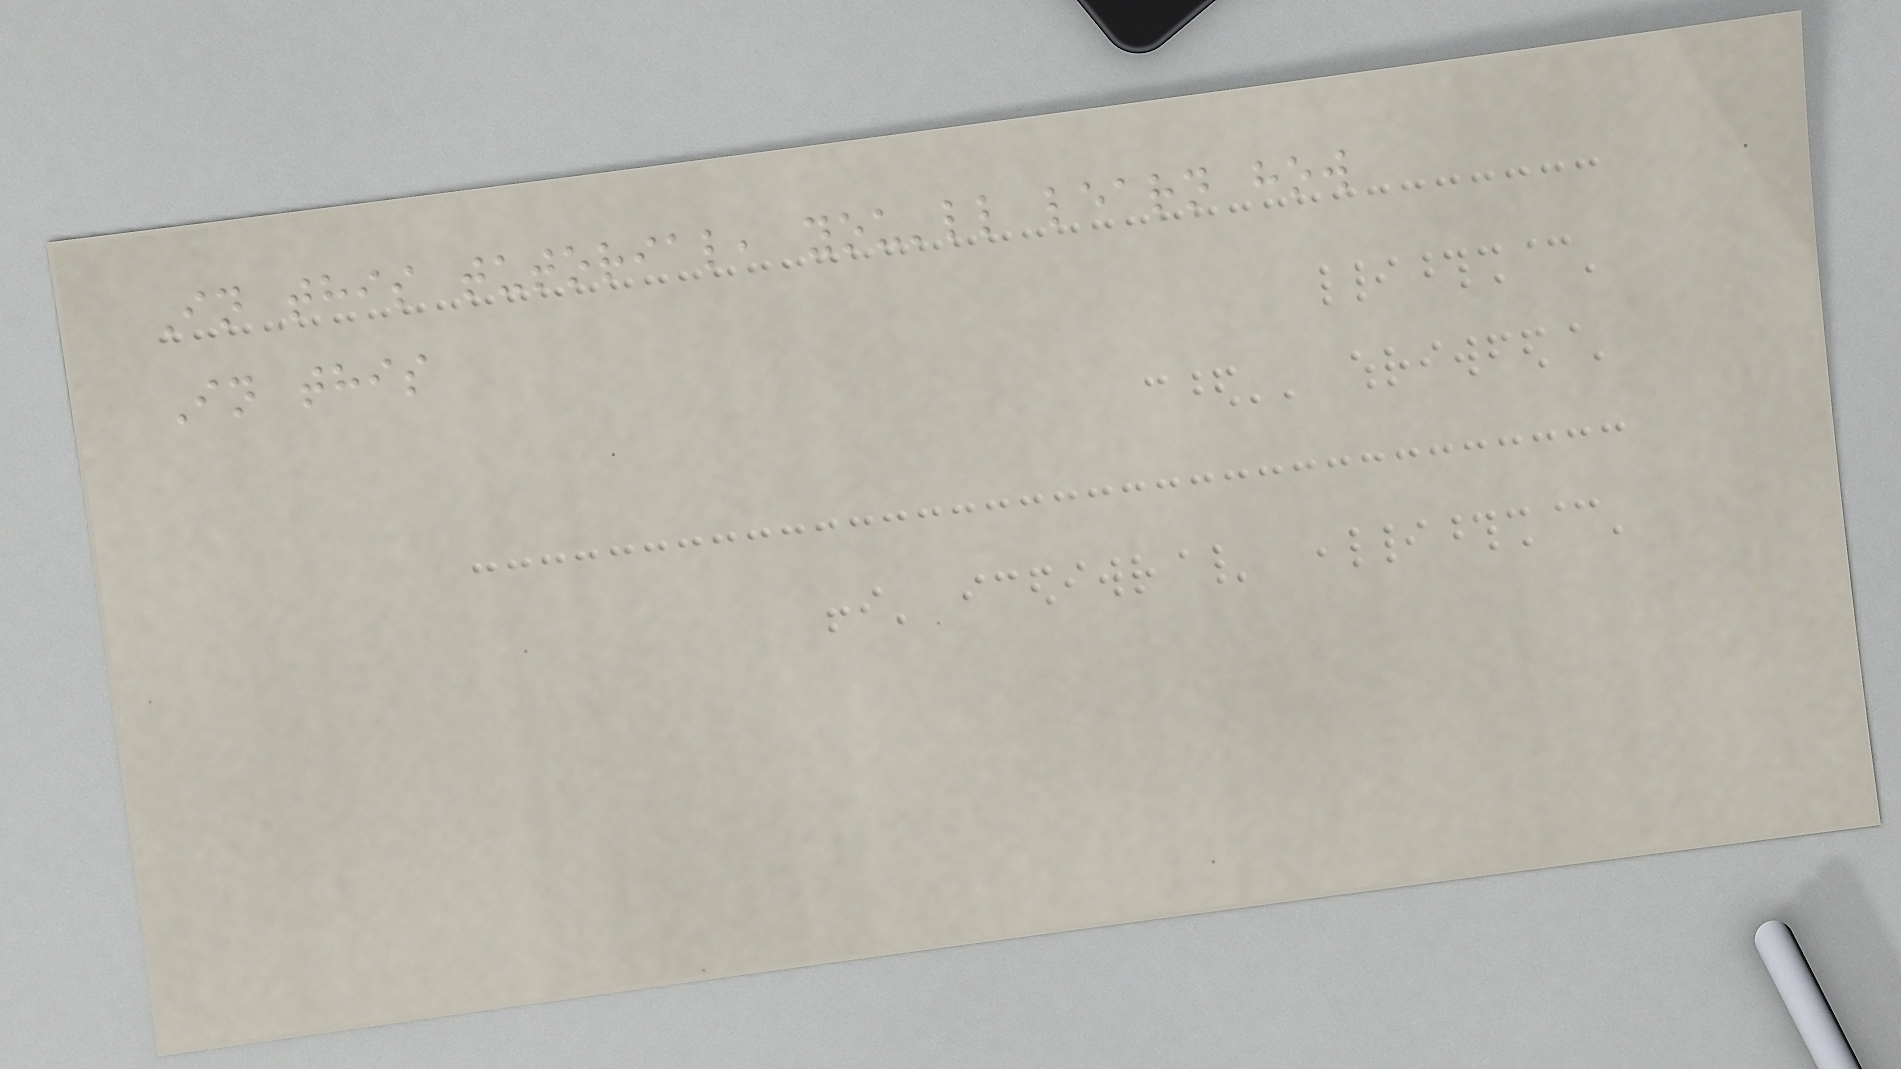In this tutorial, you'll learn how
In this
